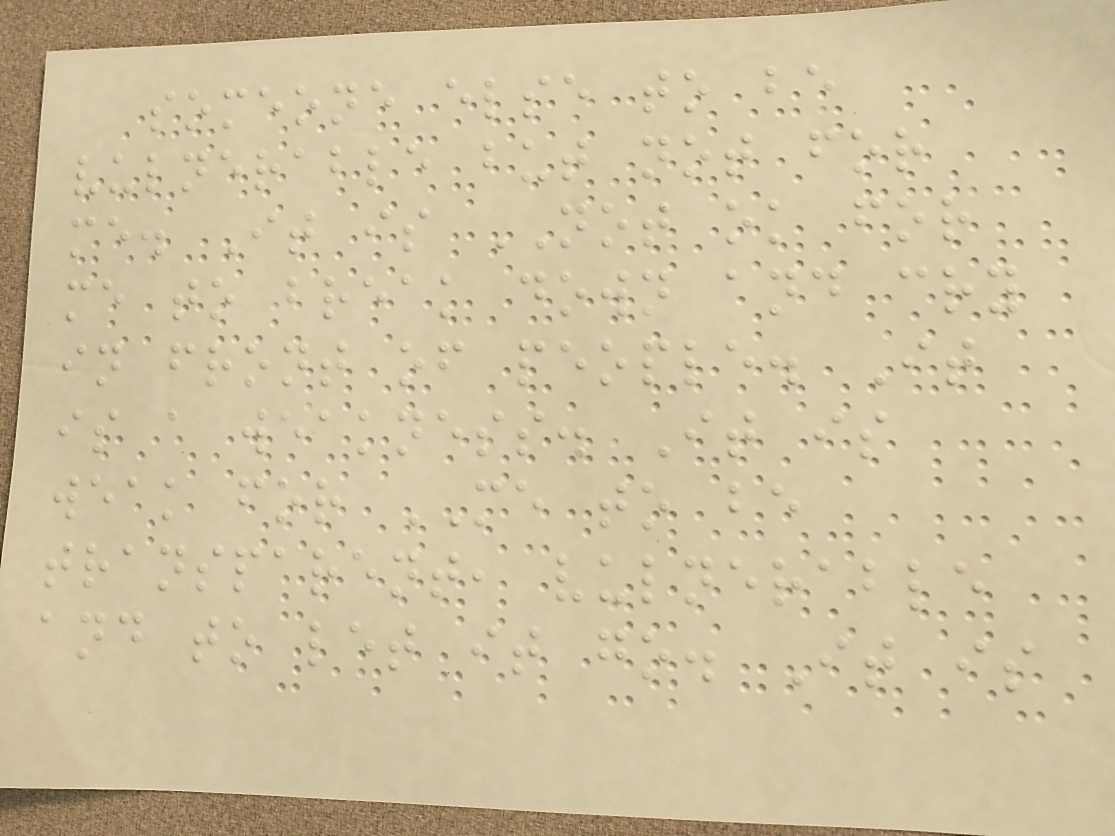someone else to be
vulnerable but not for
me. It is NOT ok for
me to break down and cry
in front of people. It
is a weakness. It is
weak for ME to be
transparent, vulnerable
and to let it go. It is
